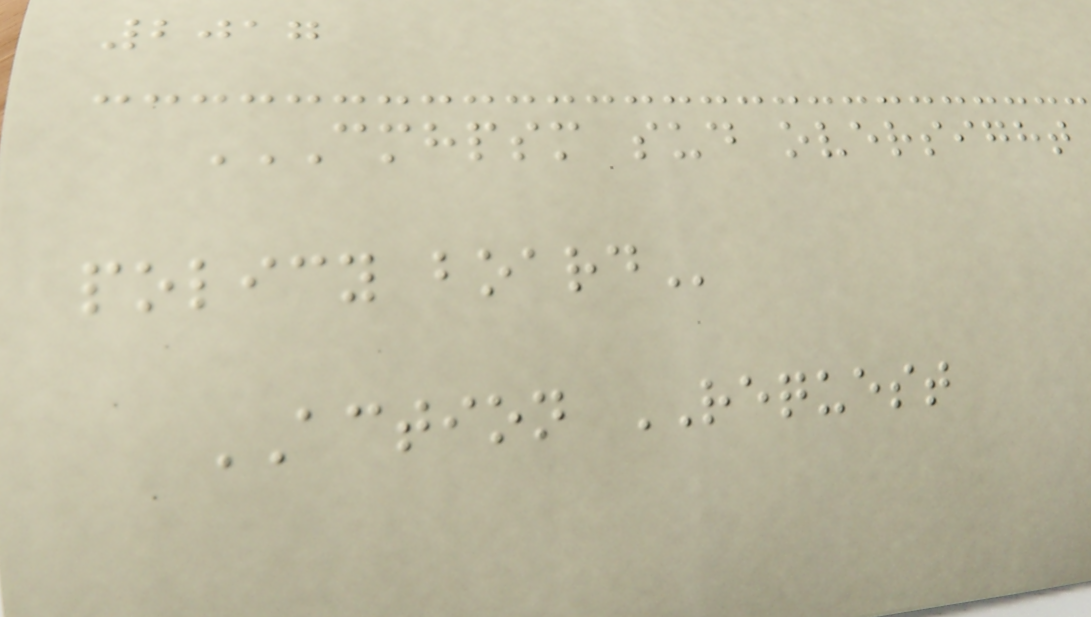2017
CMHPSM SUD OVERSIGHT
POLICY BOARD
ACTION REQUEST
